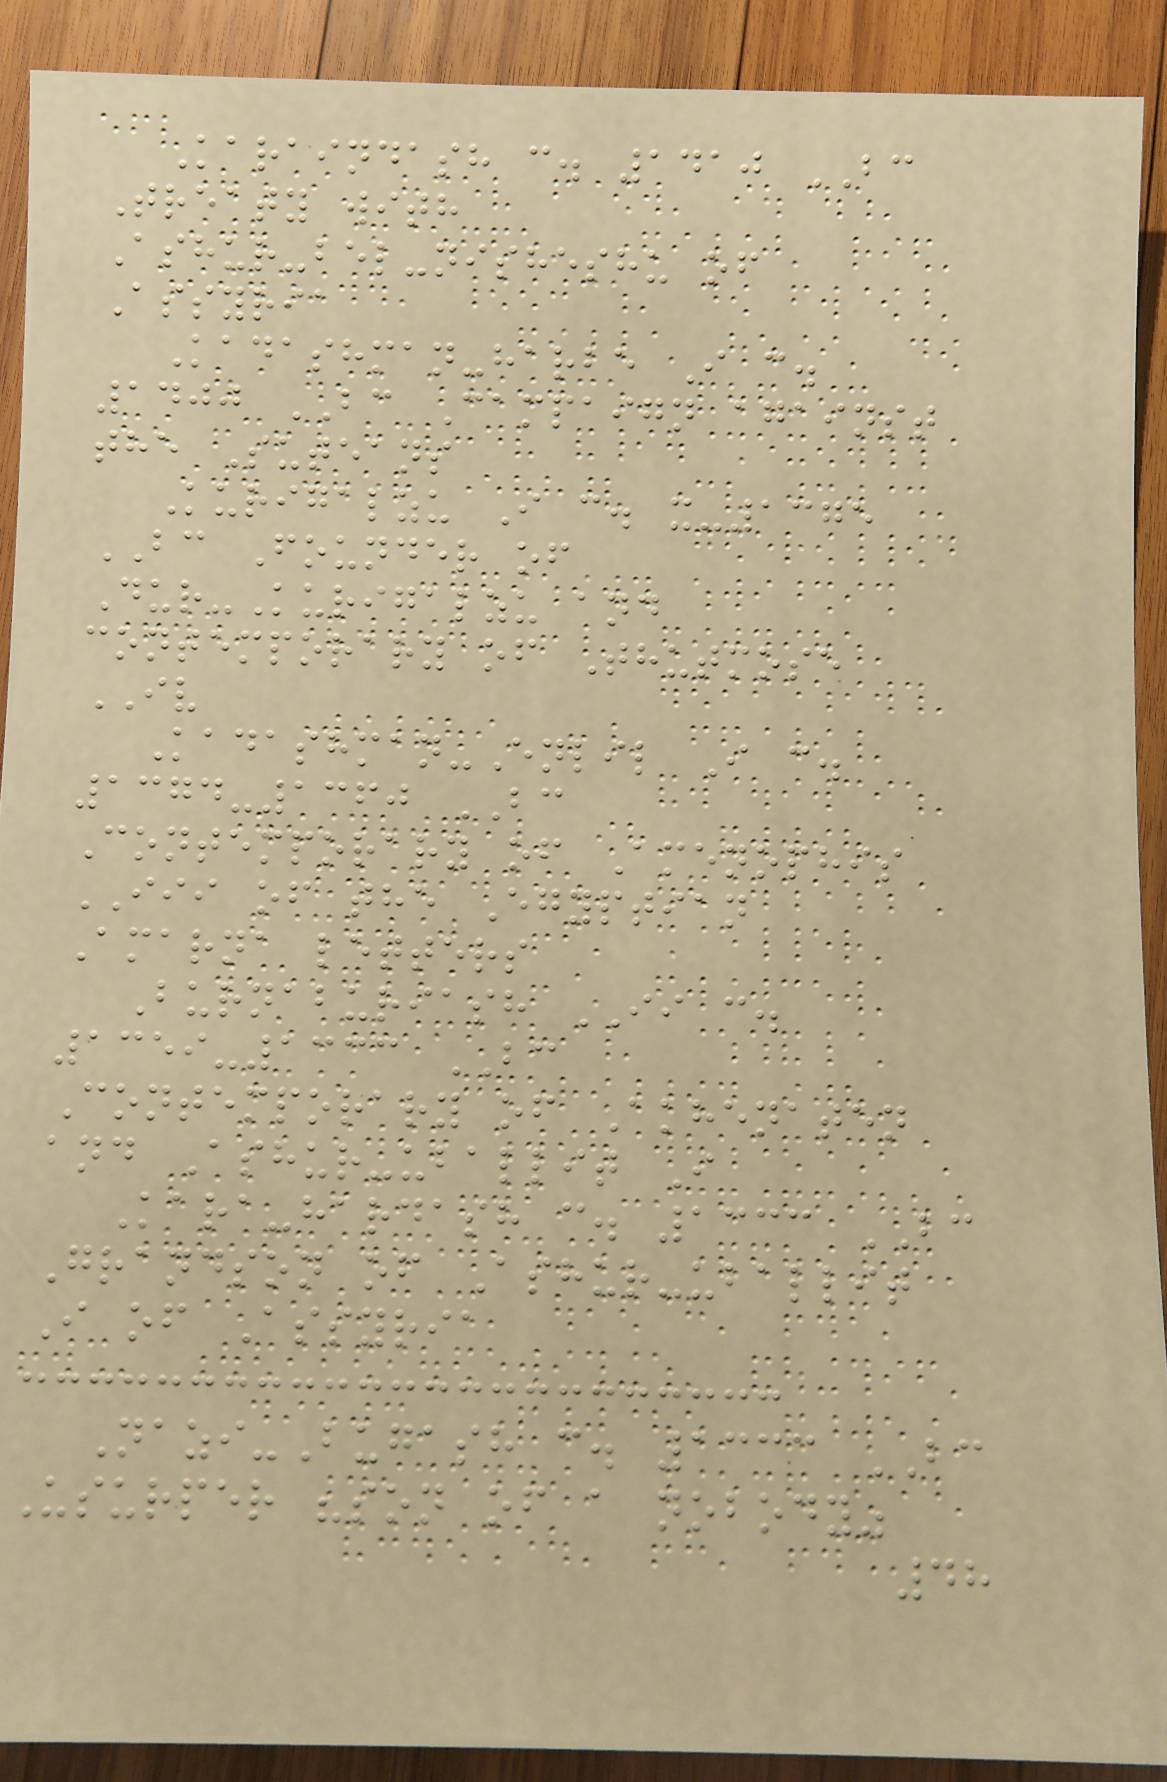Karaindash c. 1410 BC
Treaty with
Ashur-bel-nisheshu of
Assyria
Kadashman-harbe I c.
1400 BC Campaign against
the Suteans
Kurigalzu I c. x-1375
BC Founder of
Dur-Kurigalzu and
contemporary of Thutmose
IV
Kadashman-Enlil I c.
1374-1360 BC
Contemporary of Amenophis
III of the Egyptian
Amarna letters
Burnaburiash II c.
1359-1333 BC
Contemporary of Akhenaten
and Ashur-uballit I
Kara-hardash c. 1333 BC
Grandson of Ashur-uballit
I of Assyria
Nazi-Bugash c. 1333 BC
Usurper "son of a nobody"
48
